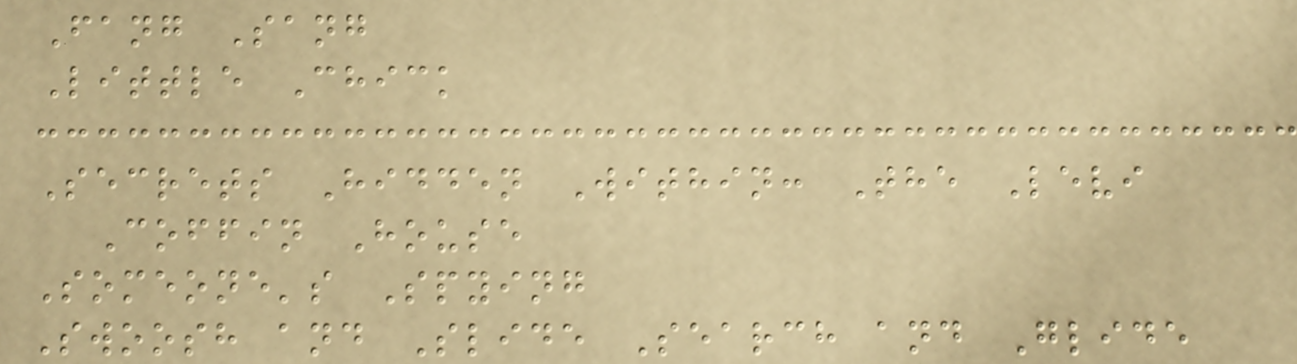Fang Sang
Little Chick
Secrets Hidden Within: The Levi
Coffin House
Someone's Spying
Swoosh and Slide Search and Glide
